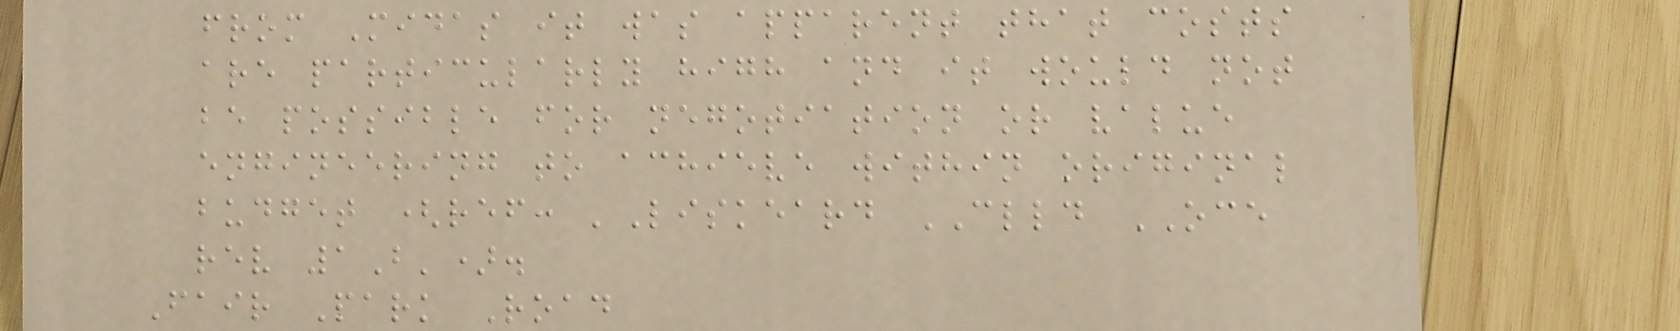from Midas it was apparent that costs
are particularly high and it would not
be possible for negotiation or value
engineering to achieve within original
budget (ref: 'Liskeard CLLD OCE
rev 1B').
Fair Park Road
